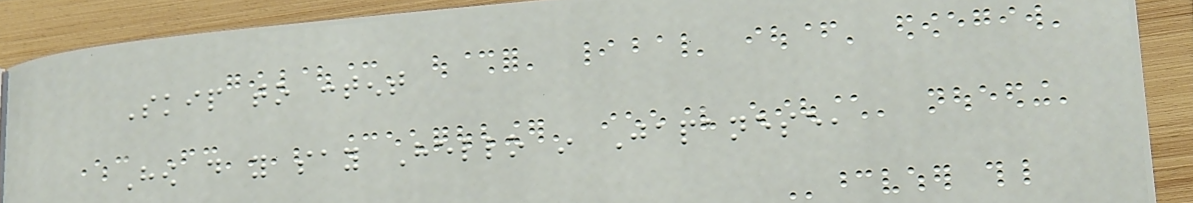Skip to content
How do you say Hello in Japanese,
